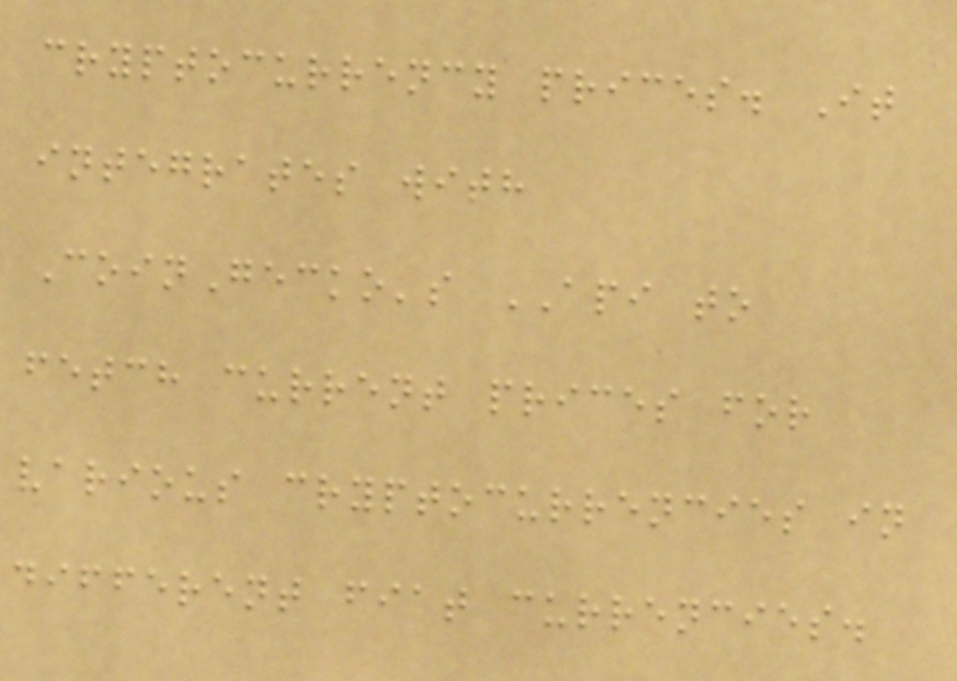cryptocurrency prices. It
integrates with
CoinGecko's API to
fetch current prices for
various cryptocurrencies in
different fiat currencies.
